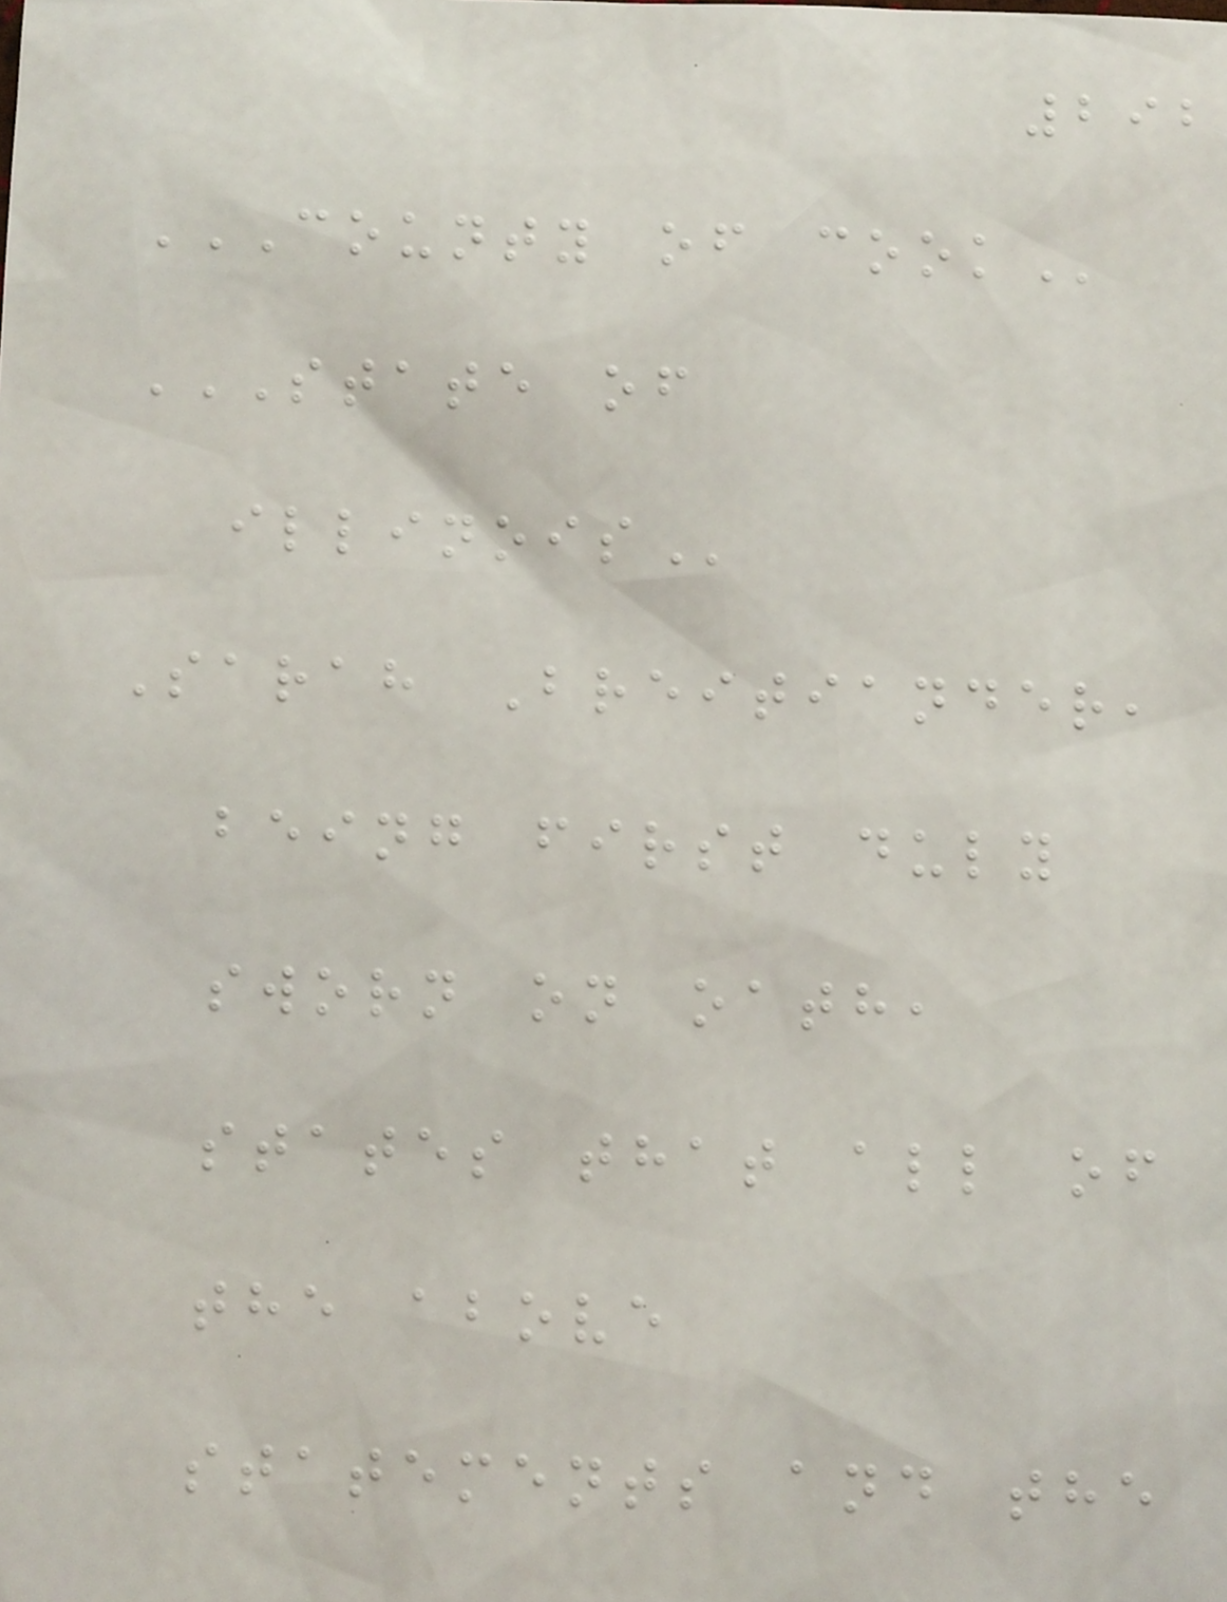292
COUNTY OF COOK
STATE OF
ILLINOIS
Sarah Breitiander,
being first duly
sworn on oath,
states that all of
the above
statements and the
